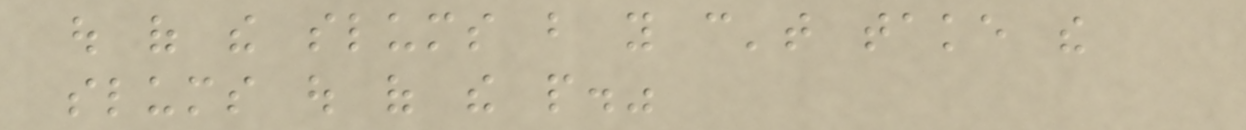out of the slums but you can't take the
slums out of the people."
